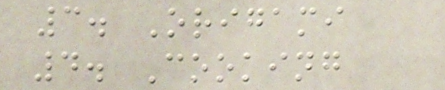3. Origami
4. Cooking
